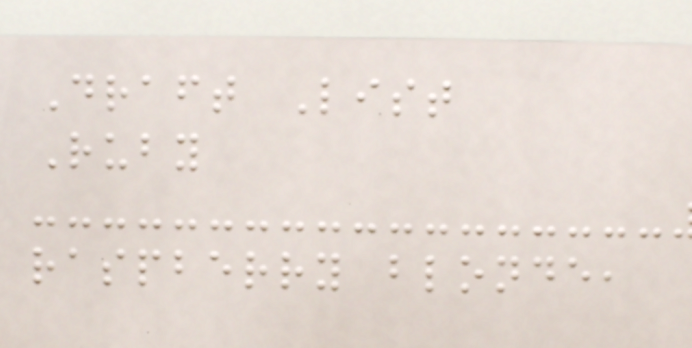Draft List
Ruby
raspberry blonde,
